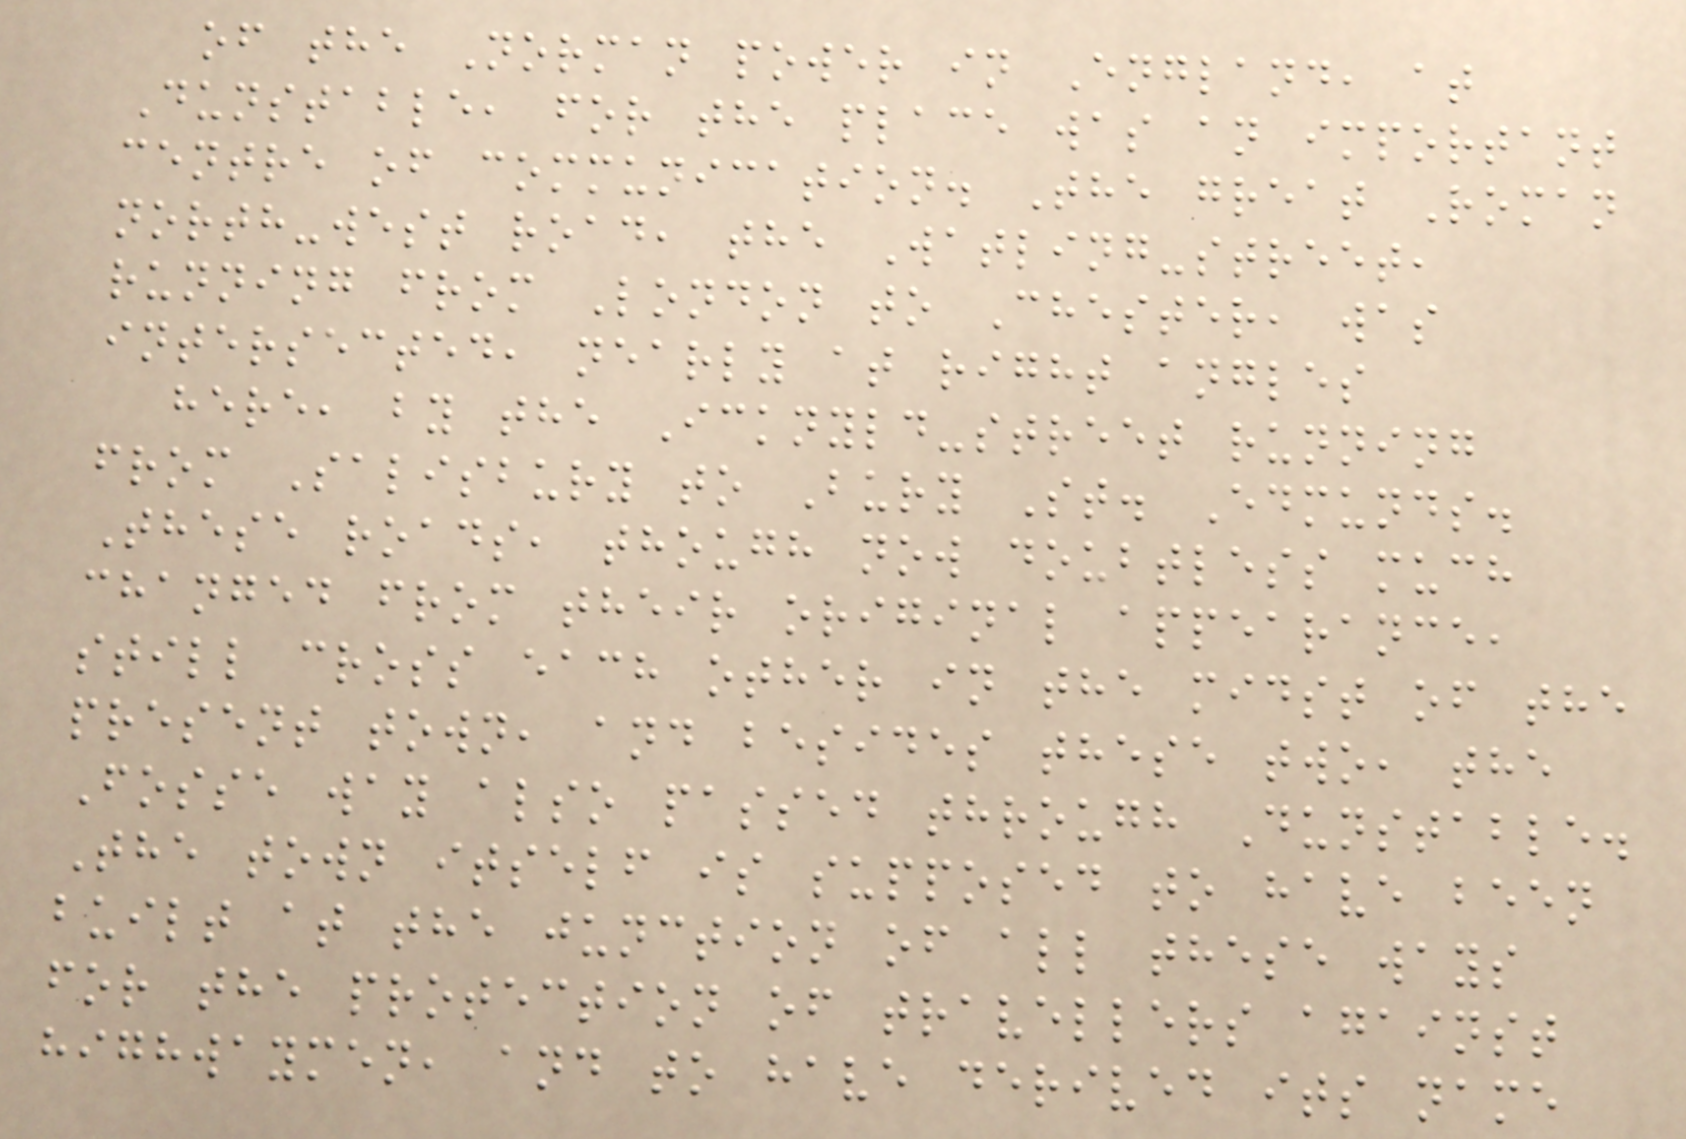of the Norman power in England, at
Dunstable, for the place was an important
centre of communication. The great Roman
north-west road, the Watling-street,
running from London to Chester, was
intersected, nearly at right angles
here, by the Icknyld-street running
from Salisbury to Bury St. Edmunds.
These roads, though now doubtless much
changed from their original appearance,
still cross each other in the midst of the
present town, and besides these two, the
Fosse way also passed through Dunstable.
The town itself is supposed to have been
built at the junction of all these ways
for the protection of travellers against
highwaymen, and to have derived its name
